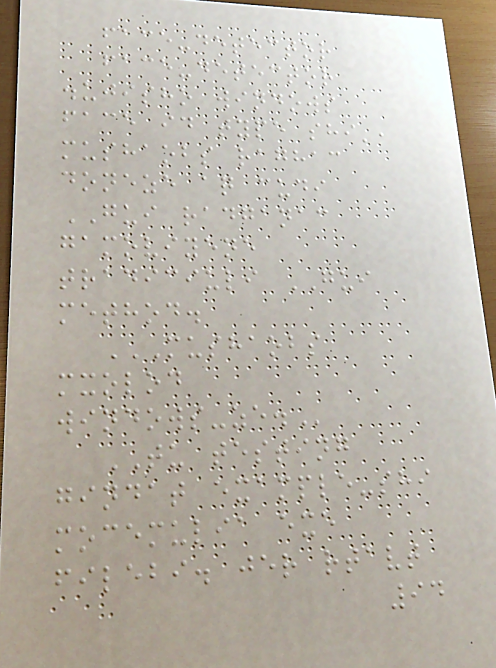face-detector
face-detector
.ujisho windows
face id type shi',
mushaobs raghac
doneze aq cudi
GUI radganac
gamoviyene
tradiciuli GUI
method.
MUSHAOBS
MXOLOD
WINDOWS-ZE.
TU testing
gindat example-shi
mocemulia exe
filebi. jer rtavt
94
